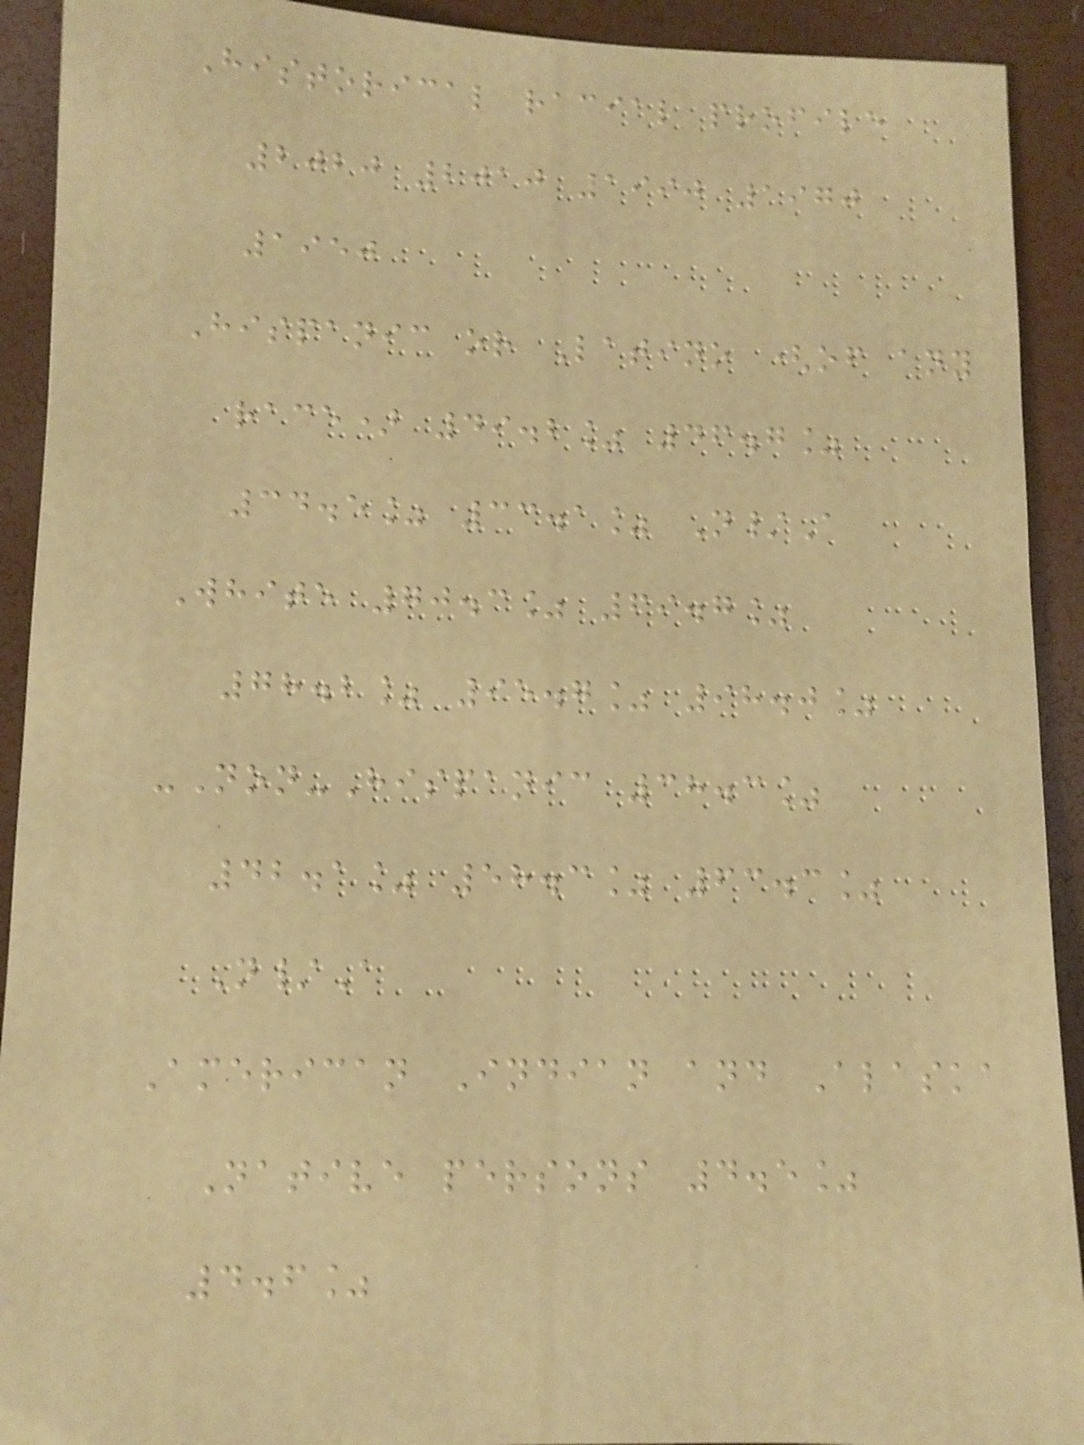Historical racial profile
2020 2010 1990 1970
1950
Hispanic or Latino (of any
race) 49.2% 46.7%
34.5% 33.1% N/A
White 70.3% 69.7%
78.2% 95.7% 98.0%
-Non-Hispanic 38.3%
42.1% 58.3% 63.3%
N/A
American Indian and Alaska
Native persons 4.5%
4.6%
